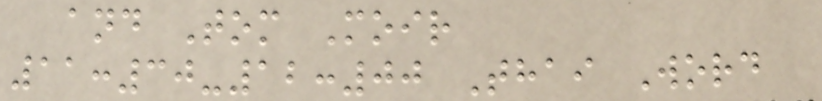and Tom Moir
11:30-12:00 Thai Word
